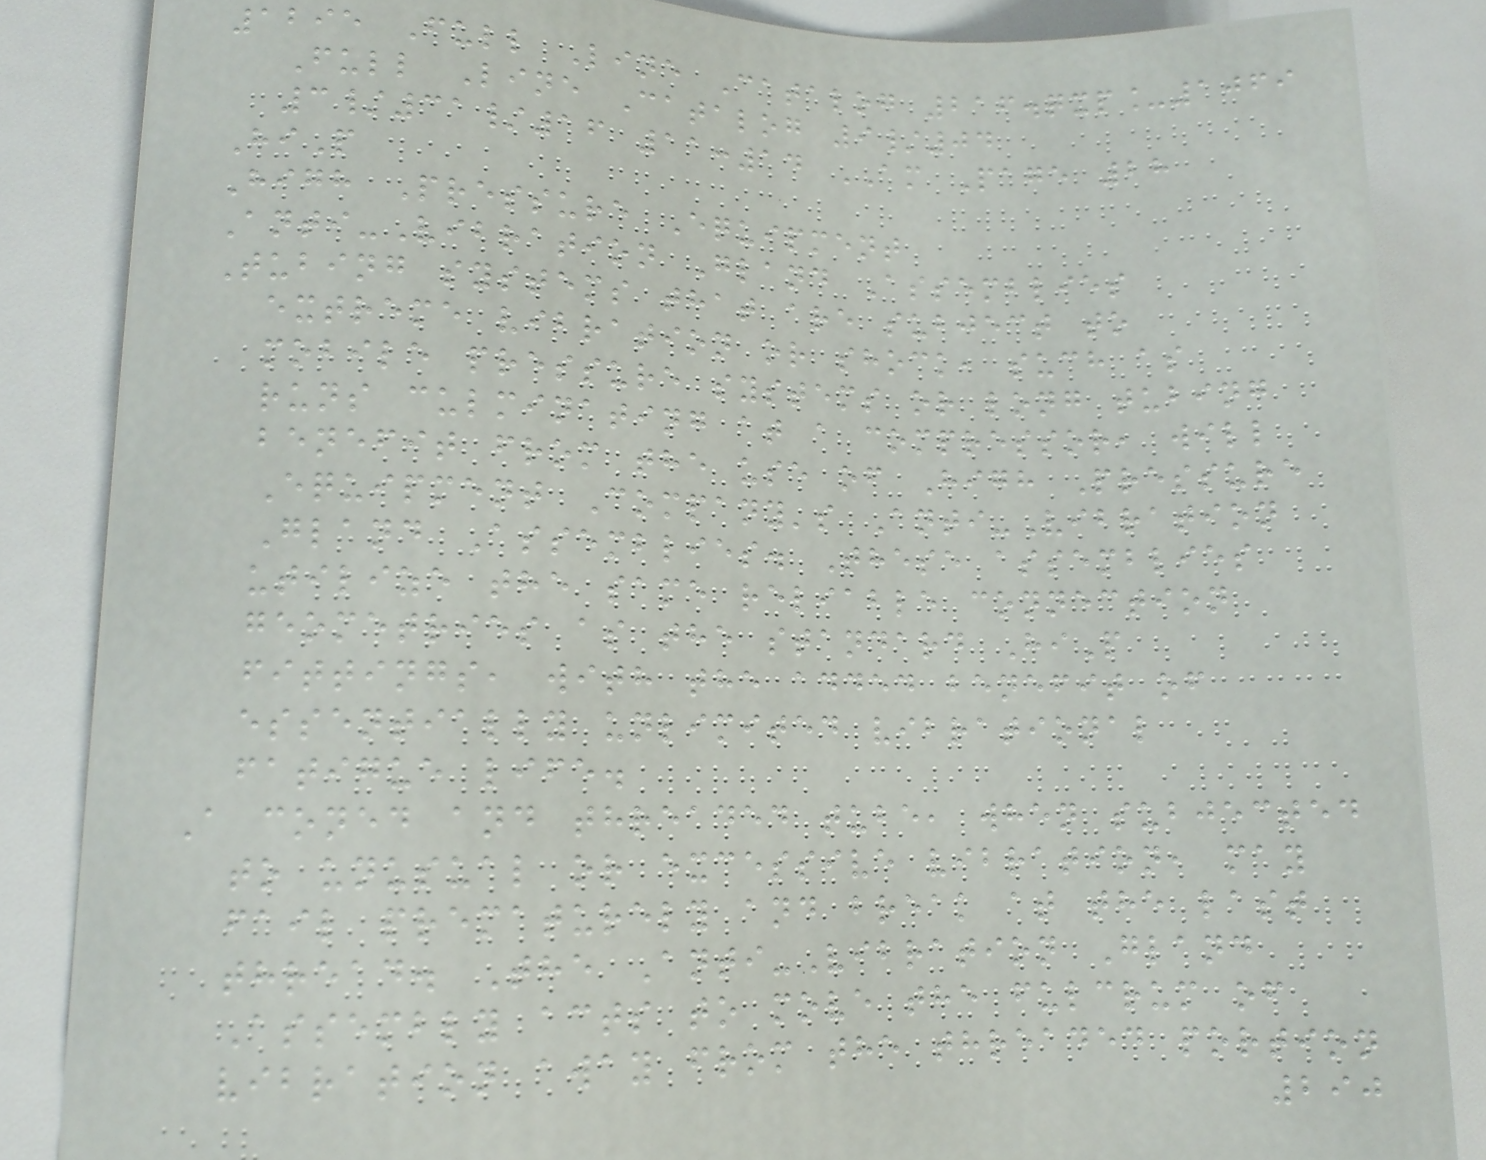1295 Full Line Catalog 216.qxp_1069
Full Line Catalog 9/04
3/31/16 11:14 AM Page 28
HiP
High Pressure Equipment
Anti-Vibration Gland Assemblies
Tubing systems that are subject to
extreme vibration or shock, such as
mobile pressure systems or long tubing
runs culminating at a compressor, will
benefit from the use of High Pressure
Equipment Company's Anti-Vibration
Gland Assemblies. These assemblies
utilize the same reliable connection
geometries as the standard HiP
fittings, with the added benefit of
essentially unlimited vibrational
fatigue life.
A coned and threaded tube, when subjected
to unusual or excessive vibration, may
fail prematurely and break at the last
thread. The Anti-Vibration Gland
Assembly acts to move the fulcrum of
vibration away from the threaded portion
290
